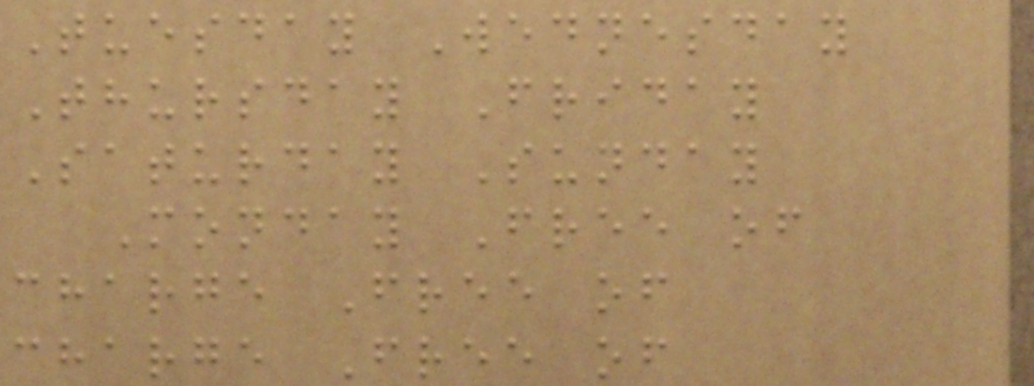Tuesday Wednesday
Thursday Friday
Saturday Sunday
Monday Free of
charge Free of
charge Free of
